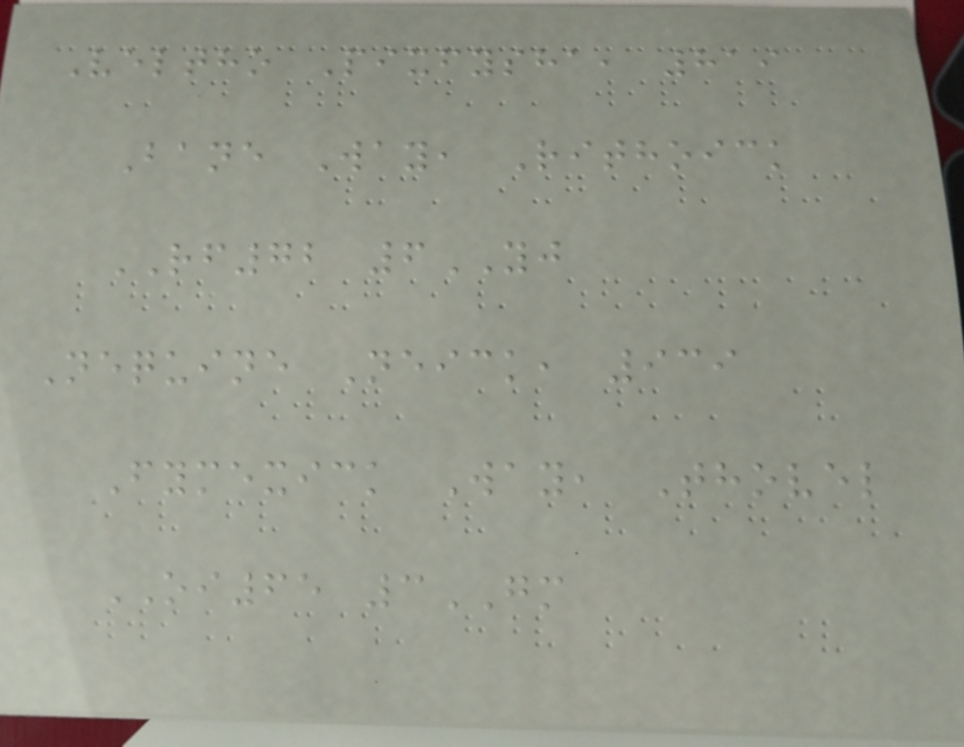Veltho Pixfysha, 819
Bane Way, Rithoick
RF72 6YJ
Nequine Neick, 939
Fymexick Way, Thovel
OI65 3GM
